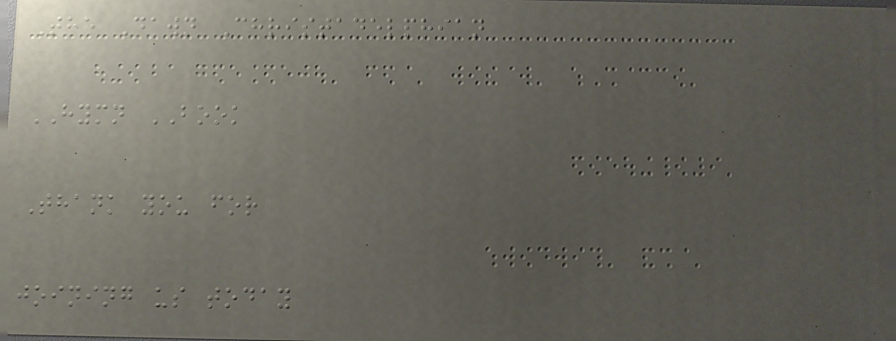The Dawn Christadelphian
HYMN BOOK
Thank you for
joining us today
